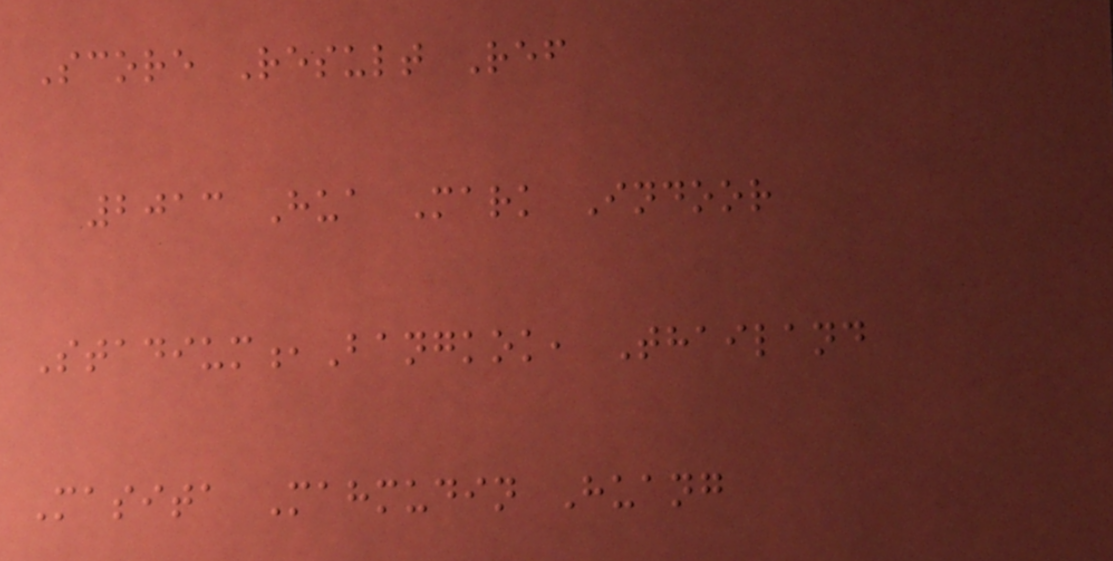Score Result Ref
2013 Hua Mark Indoor
Stadium,Bangkok, Thailand
Masita Mahmudin Huang
